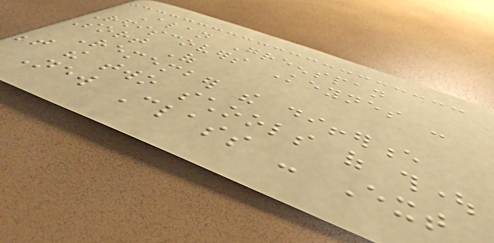Alan Greenspan
Rediscovers Keynes -
Sort Of
Remember the difference
between the two schools of thought
New Class - Ext
